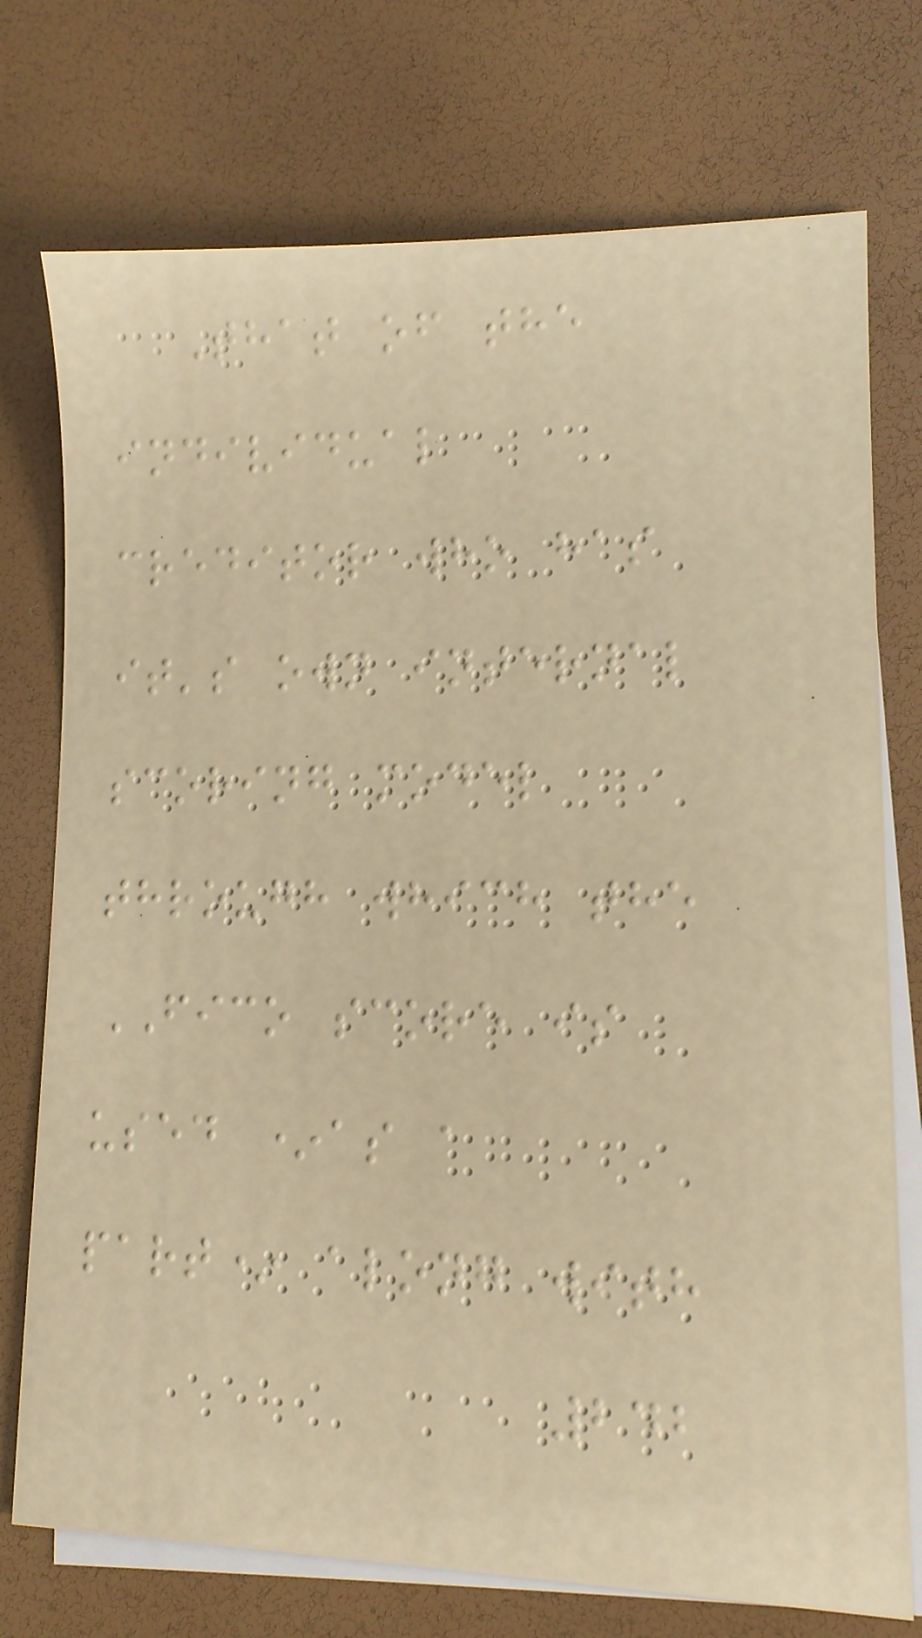That of the
individual
creditor who has
it's own internal
scoring model
through which the
FICO score is
used *as a
part* along with
242
